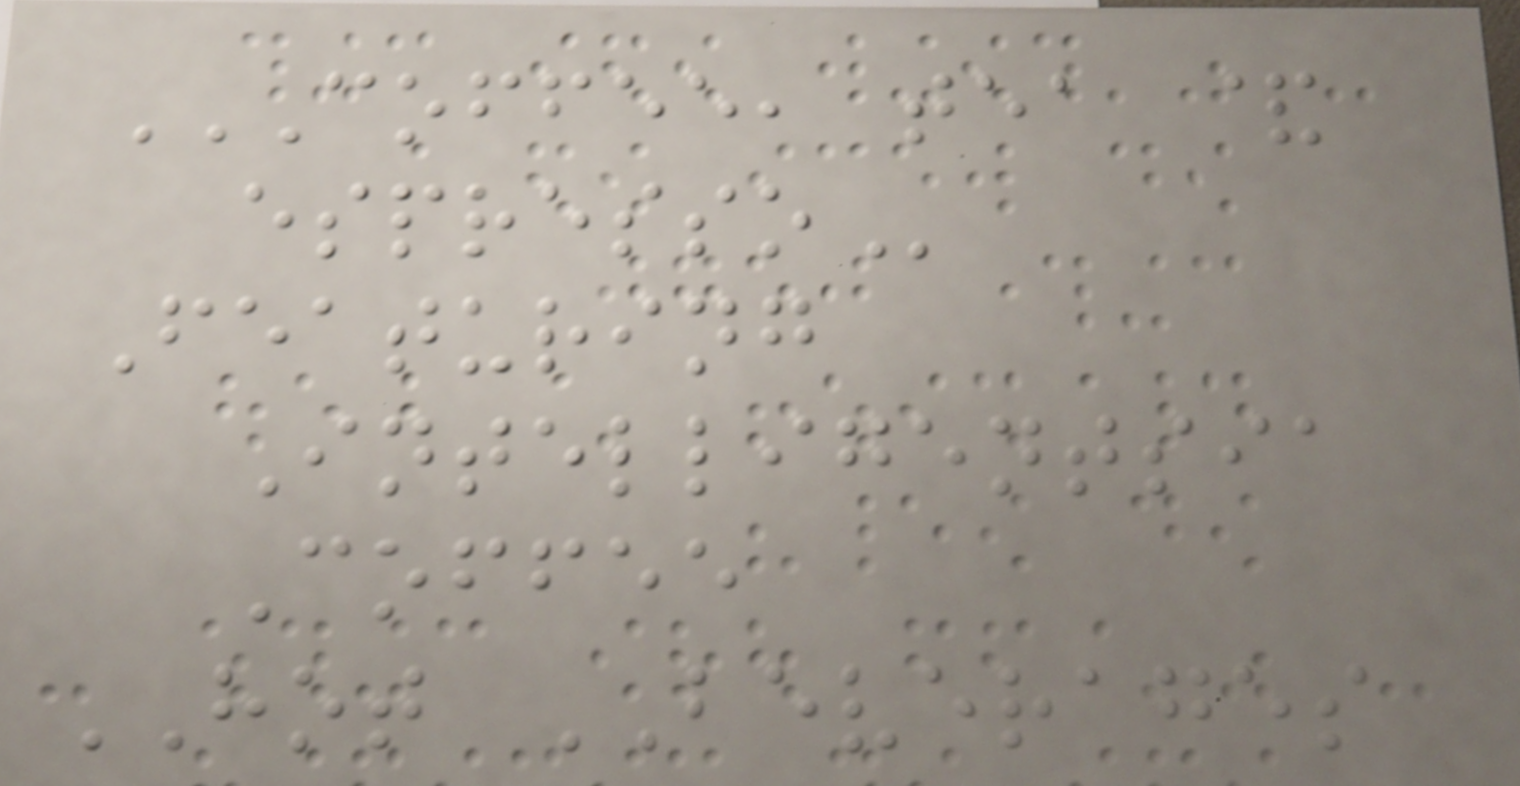COFFEE, TEA &
ESPRESSO
Featuring
Intelligentsia
Coffee
HOT BEVERAGES
